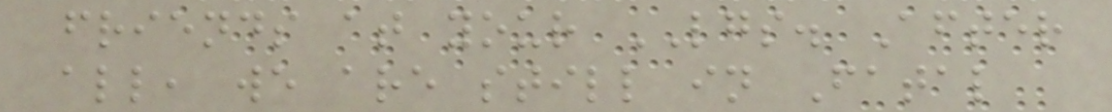friends at your LGS. After
all, we are still in Fatal
